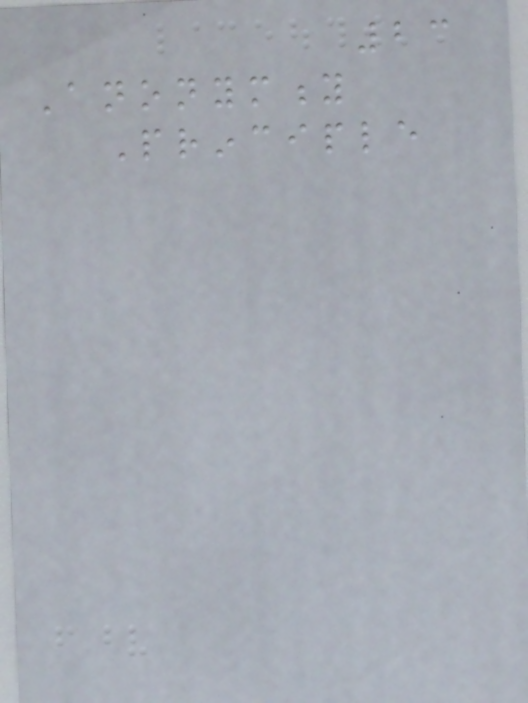23
Anonymity
Principle
